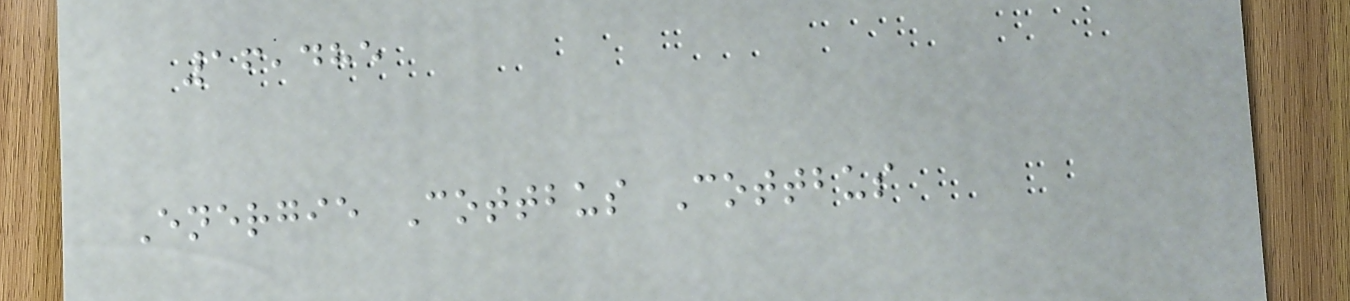16,485
Energie Cottbus Cottbus
